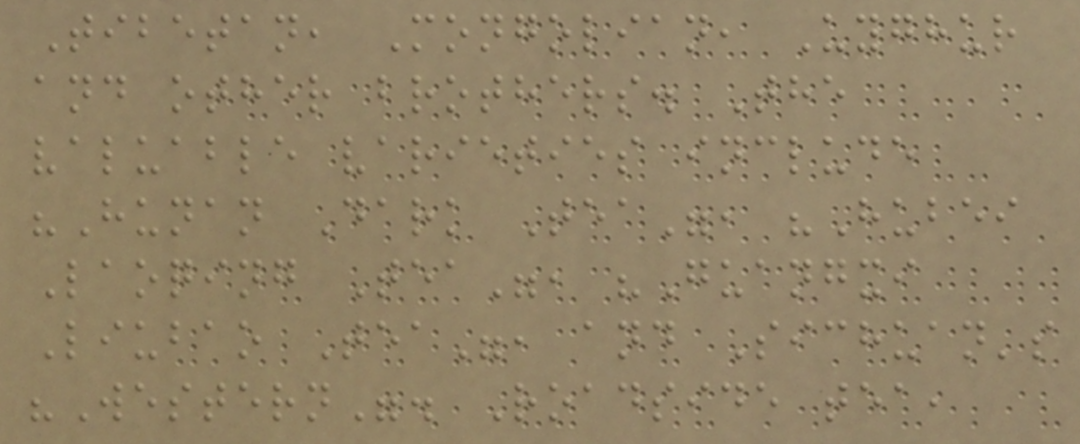Tibetan, Mongolian, Uyghur
and other brothers. The
valuable varieties include
"Hunan Dark Tea", "Hubei
Laoqing Tea", "Guangxi
Liubao Tea", and Sichuan's
"Western". Roadside tea,
